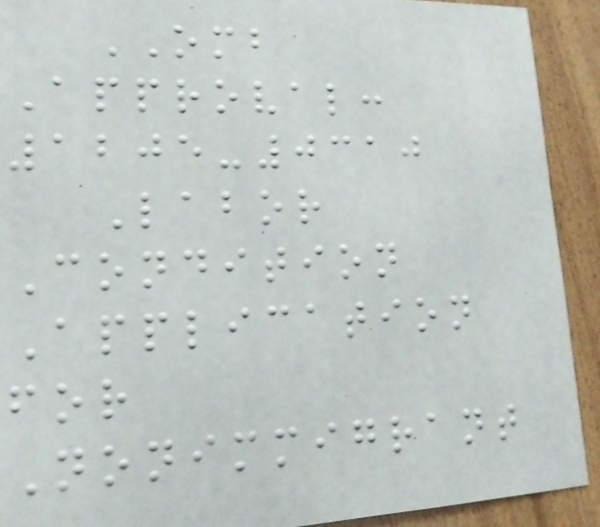OMB
Approval:
1205-0310
Labor
Condition
Application
for
Nonimmigrant
